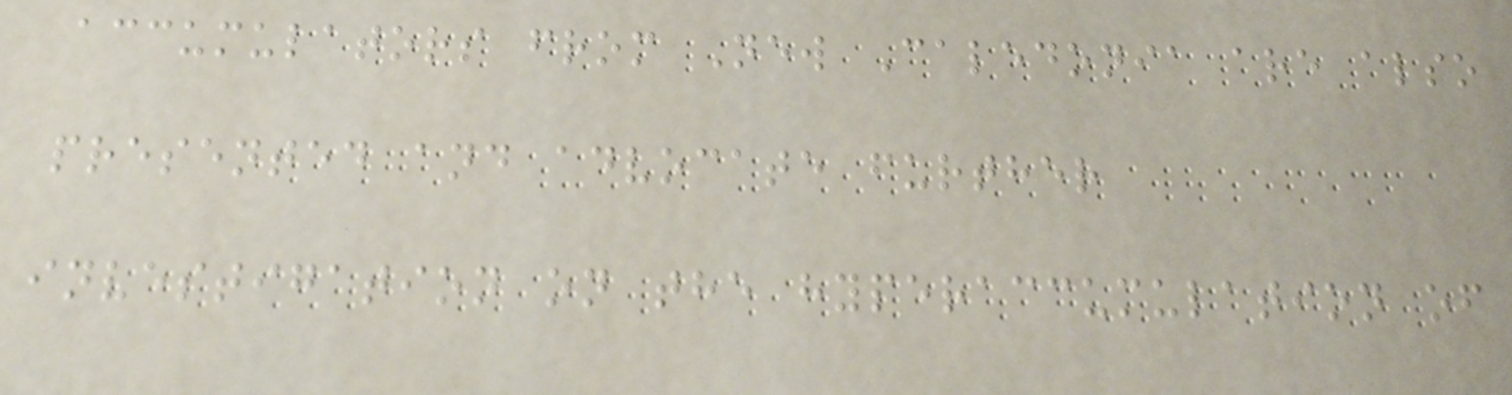accumulators from New Caledonia are also
presented and advocate further
investigation on the hyperaccumulation of
